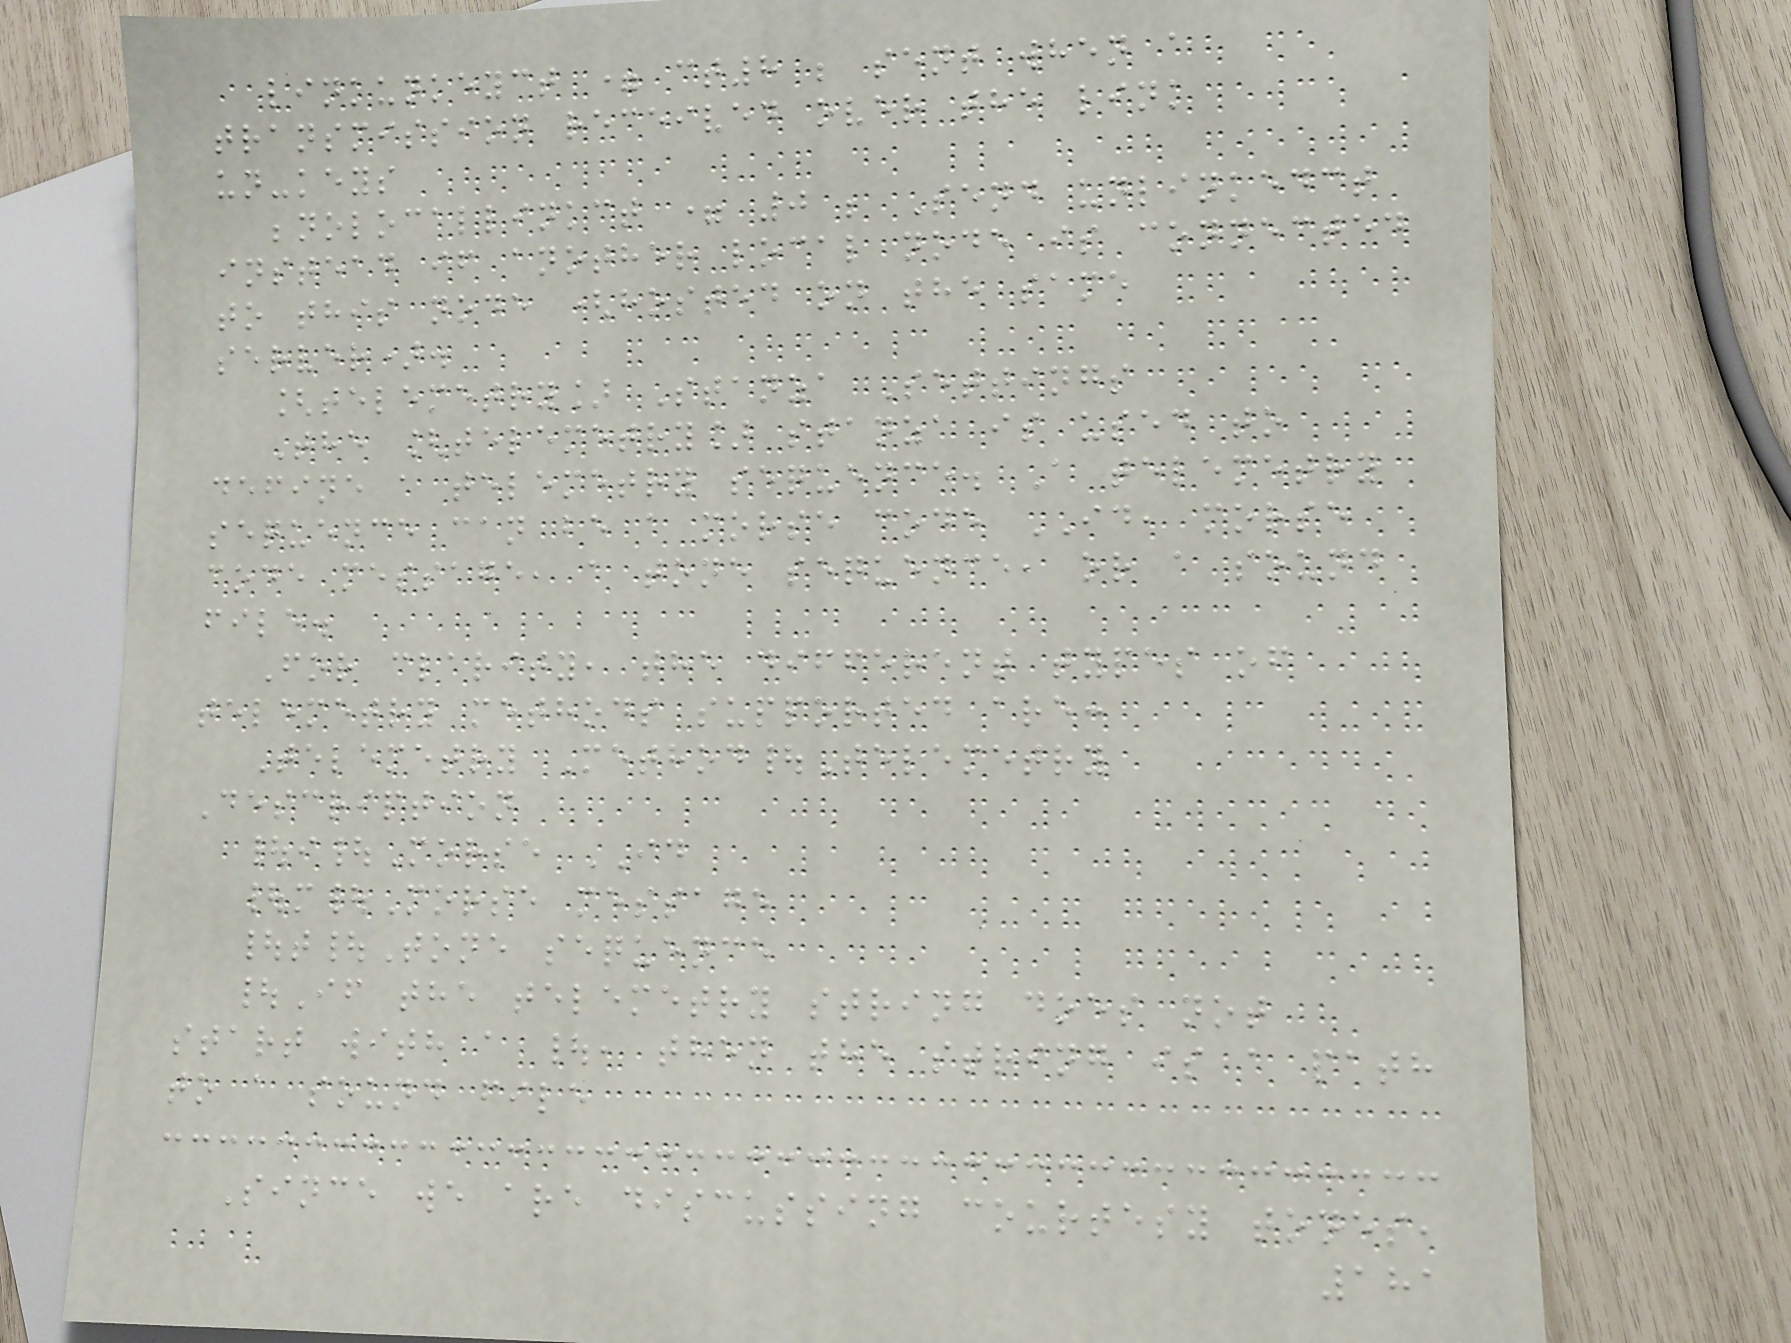linkunkeyct = ct8 ; sent when a
transmission received over the link
un-keys
;nolocallinkct = 0 ; Send unlinkedct
instead if another local node is connected
to this node (hosted on the same
server).
[telemetry] Stanza Settings
The [telemetry] stanza is used to
define a telemetry sequence. A telemetry
sequence can be a morse code ID, morse
code message, a tone sequence, or a sound
file.
For clarity, the different types of
telemetry methods supported are:
Telemetry Method|Telemetry
Description
|i|Morse ID
|m|Morse message
|t|Tone sequence
|If the telemetry string does not
start with a |, then the string is a path
to a sound file
Since we are discussing courtesy tones,
181
